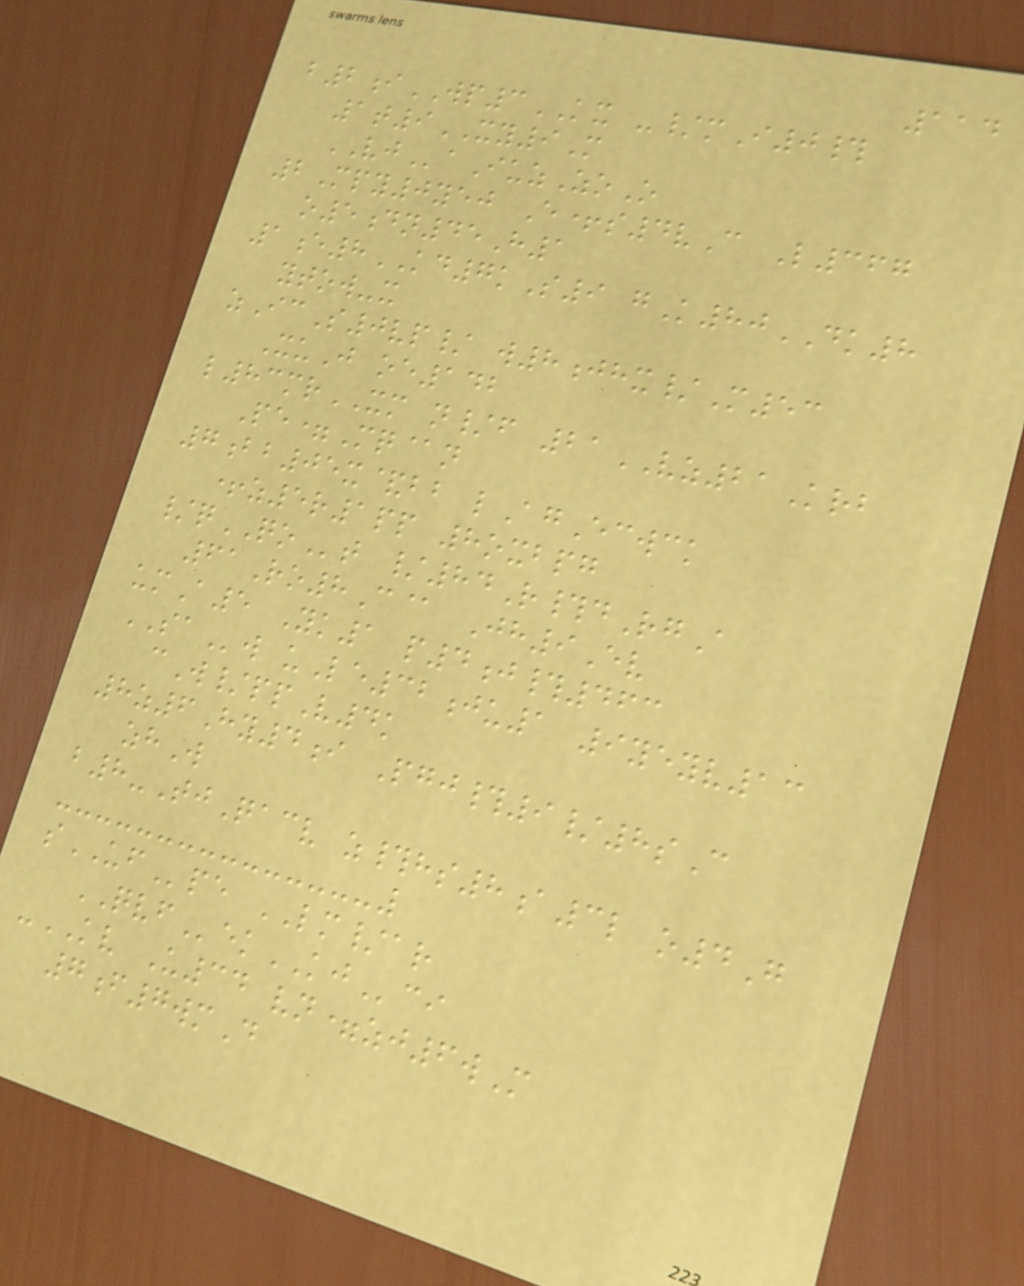114
b2iWP3KX -/mI0#
1t9XY9M
VJaIuzZoO
2Mpy0yej E+s4vC L367
o5dn45H1
1e8KD7kS9 gK80DK8
ytow-x
zIcS0vp/ w8jhx/M53
XuJ oe142
l83mrXM n/f 21VZ21Krb
Pe=Mq@n
7bb05x&bb lAgEcwck
+z5r1pp 8oxbpg
/qQOt /84R#dRgA
61Ro8C@ Jh9Ev
umA5 Yk1 p4j#463
SAw uLe32ju1 9yeyv13
cW/ppV4k
8z6Hy4i Pgj#9/8sC
zhW
b8-TjQacv z#hs8a3l o4G
sUFpe LM/ar
QVFekKJci
-KV U34 vn=zj6wM
7f7wmD
